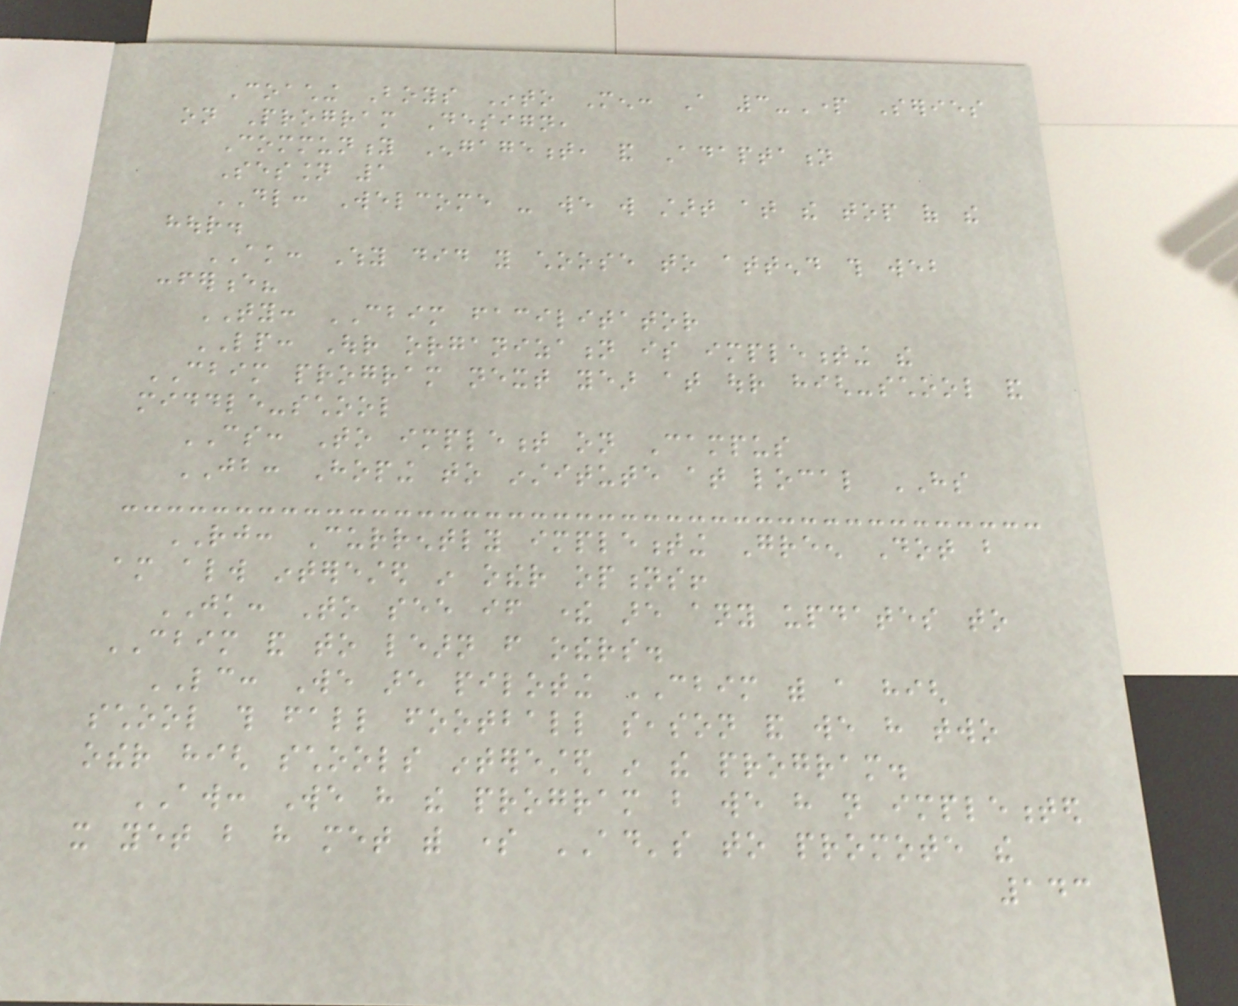Coaching Boys Into Men: A 3-Part Series
on Program Design,
Community Engagement, and Adaptation
Session 1
DL: Welcome - we will start at the top of the
hour.
AK: Why did you choose to attend this web
conference?
TY: CBIM facilitator
LP: Our organization is implementing the
CBIM program next year at our high-school and
middle-school
CS: To implement on Campus
JB: Hoping to institute at local HS
RJ: Currently implementing Green Dot but
am always interested in other options!
JK: To see if there are any updates to
CBIM and to learn from others.
LC: We are piloting CBIM with a high
school this fall football season and we have two
other high schools interested in the program.
AW: We have the program but we have not implemented
it yet but have met with some AD's to promote the
143
